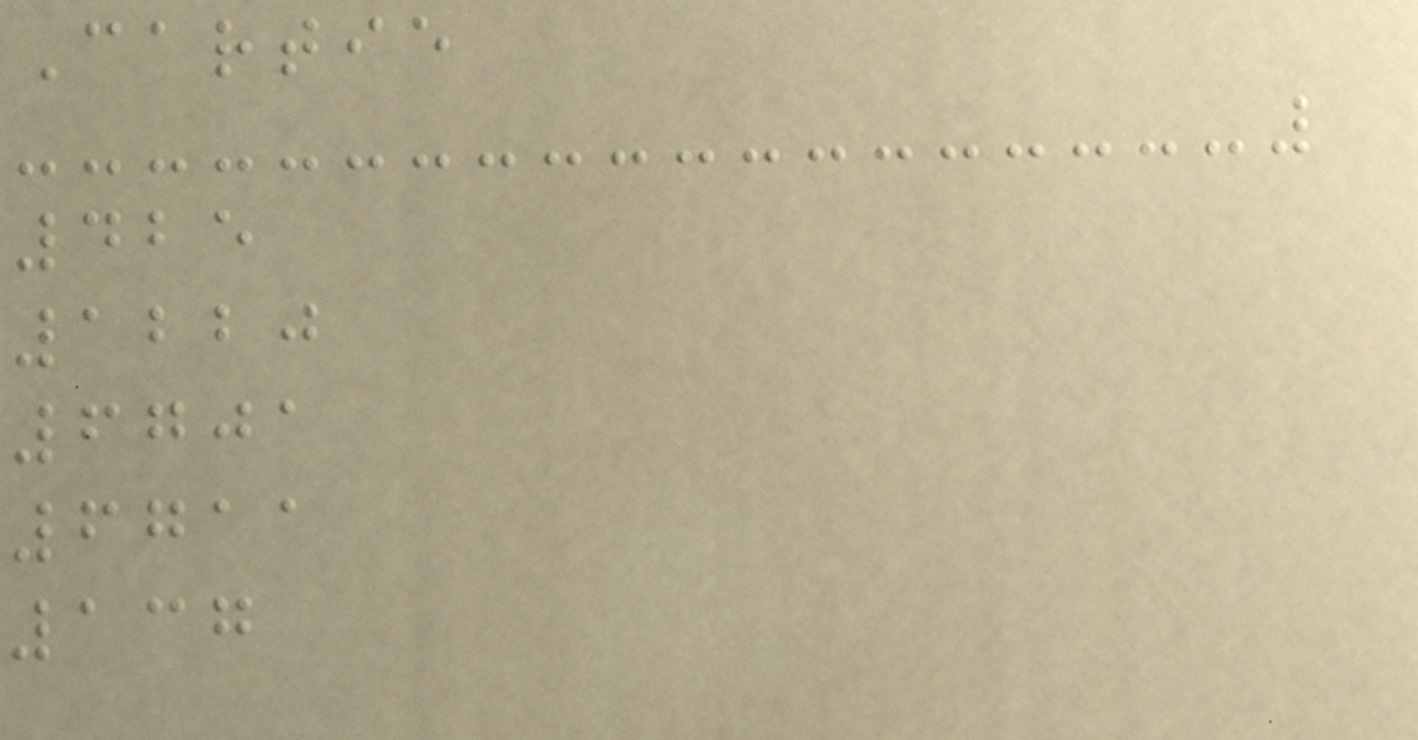Cartie
425
1220
6701
6711
137
